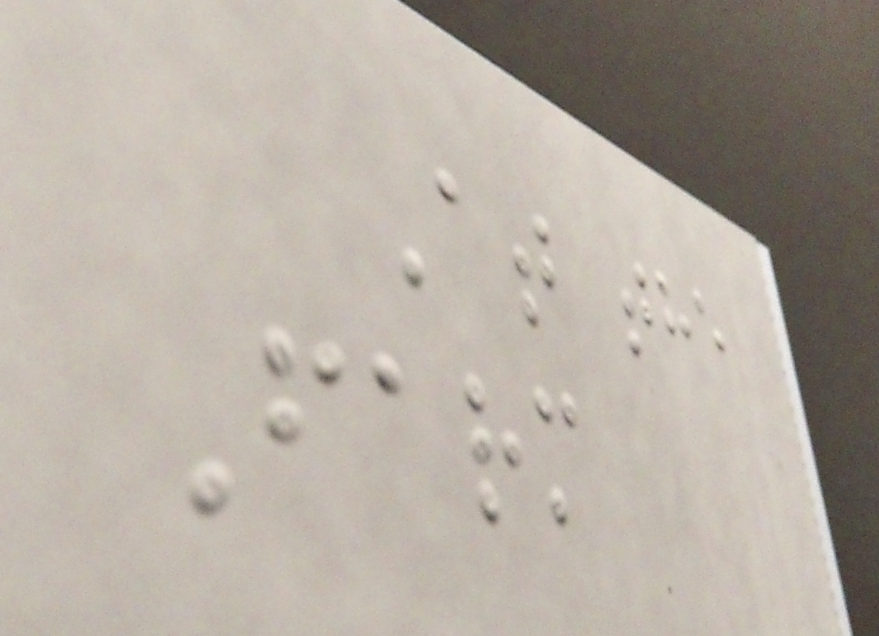At the
Farm
